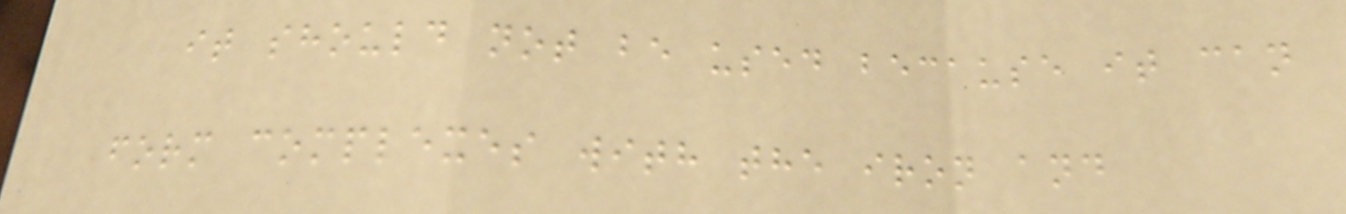it should not be used because it can
form complexes with the iron and
